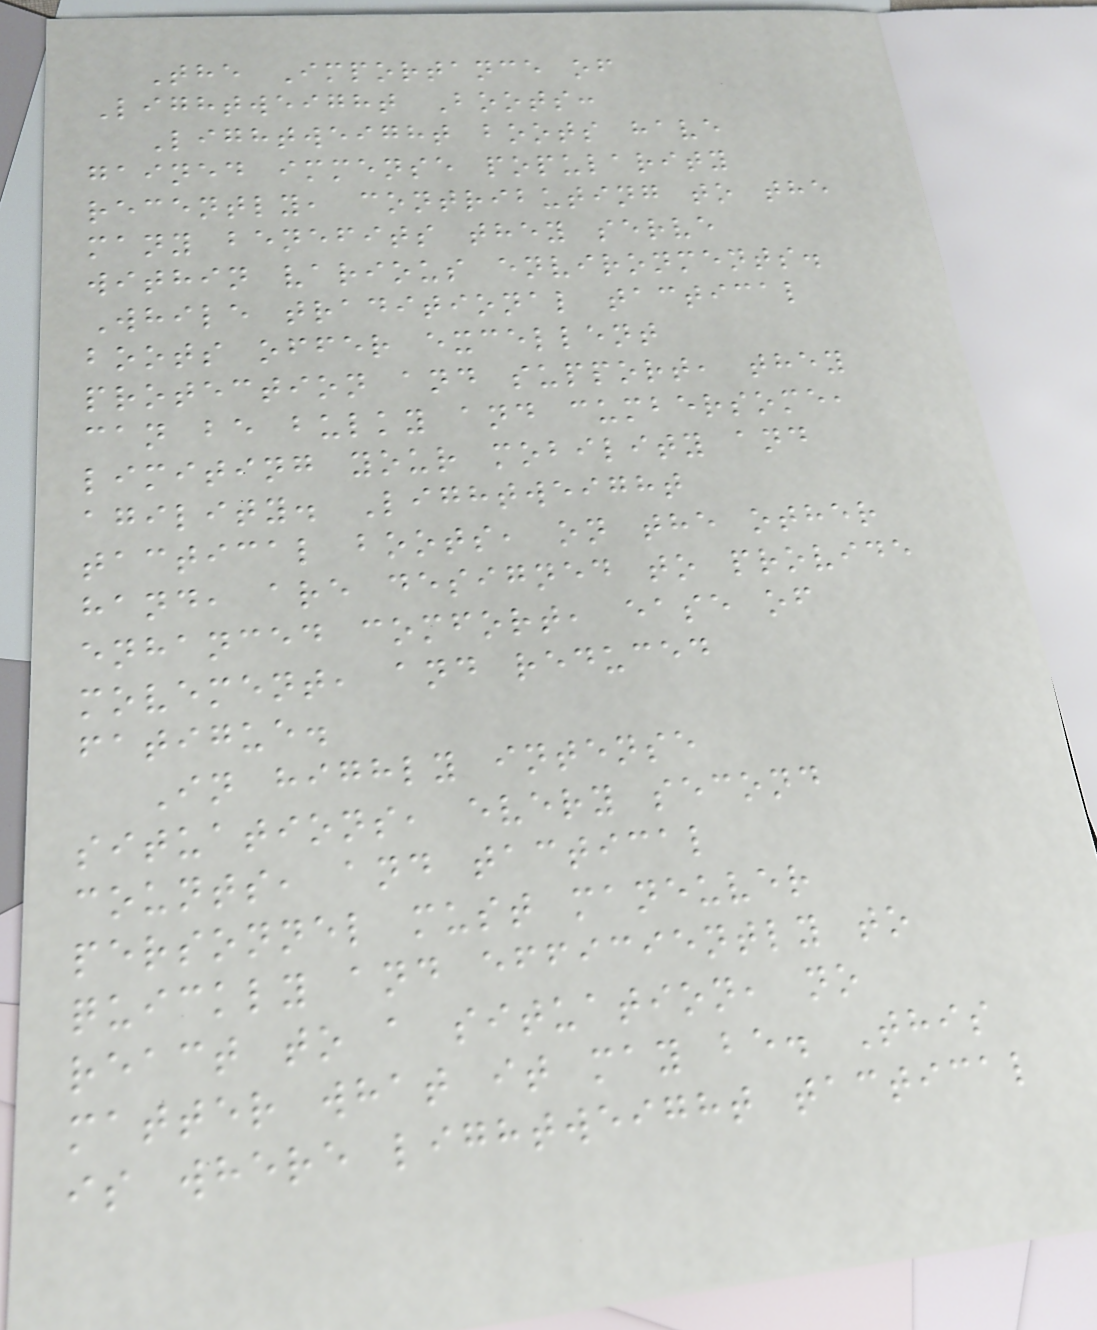The Importance of
Lightweight Boots:
Lightweight boots have
gained immense popularity
recently, contributing to the
many benefits they serve
within various environments.
While traditional tactical
boots offer excellent
protection and support, they
can be bulky and cumbersome,
limiting your mobility and
agility. Lightweight
tactical boots, on the other
hand, are designed to provide
enhanced comfort, ease of
movement, and reduced
fatigue.
In highly intense
situations, every second
counts, and tactical
personnel must maneuver
quickly and efficiently to
react to a situation, no
matter what it may be. This
is where lightweight tactical
